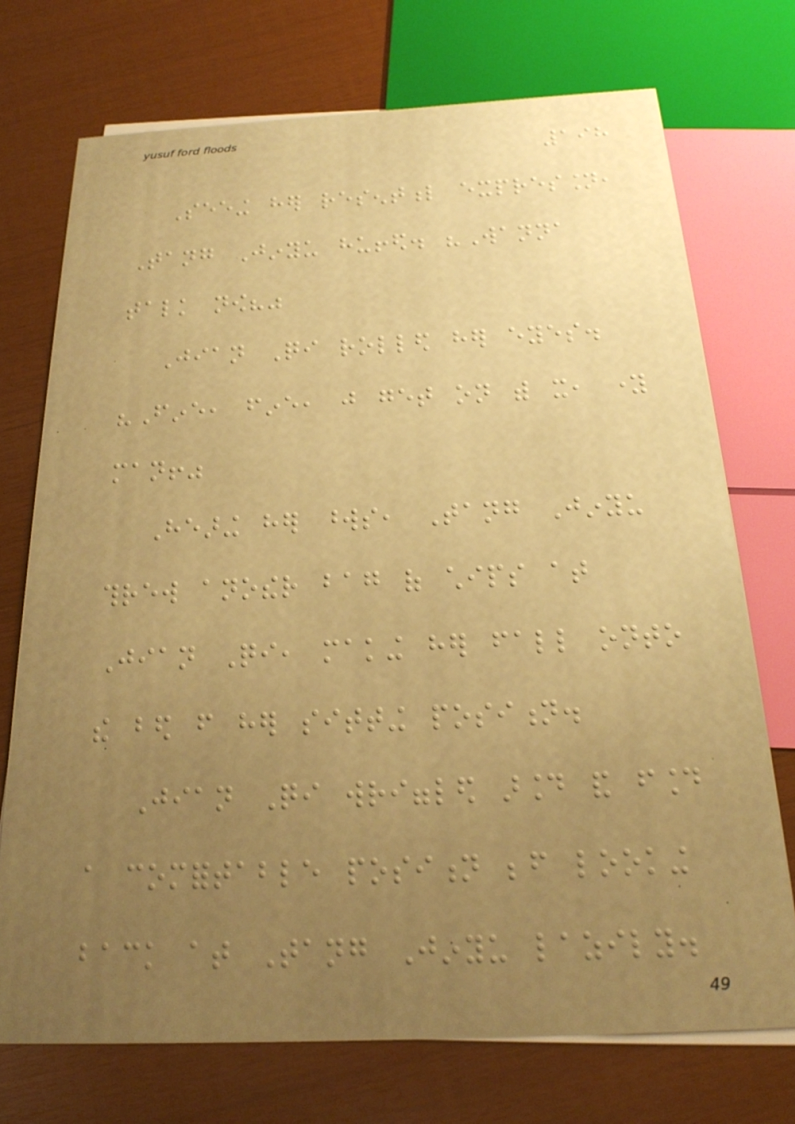198
Seeing her resentful expression,
Tang Jinyu huffed. "Wanna
talk now?"
Jian Qi rolled her eyes.
"Fine, fine, just get on with it, young
man!"
Hearing her words, Tang Jinyu
threw another bag of chips at
Jian Qi, making her fall onto
the bed from her sitting position.
Jian Qi wriggled around and found
a comfortable position before looking
back at Tang Jinyu lazily.
